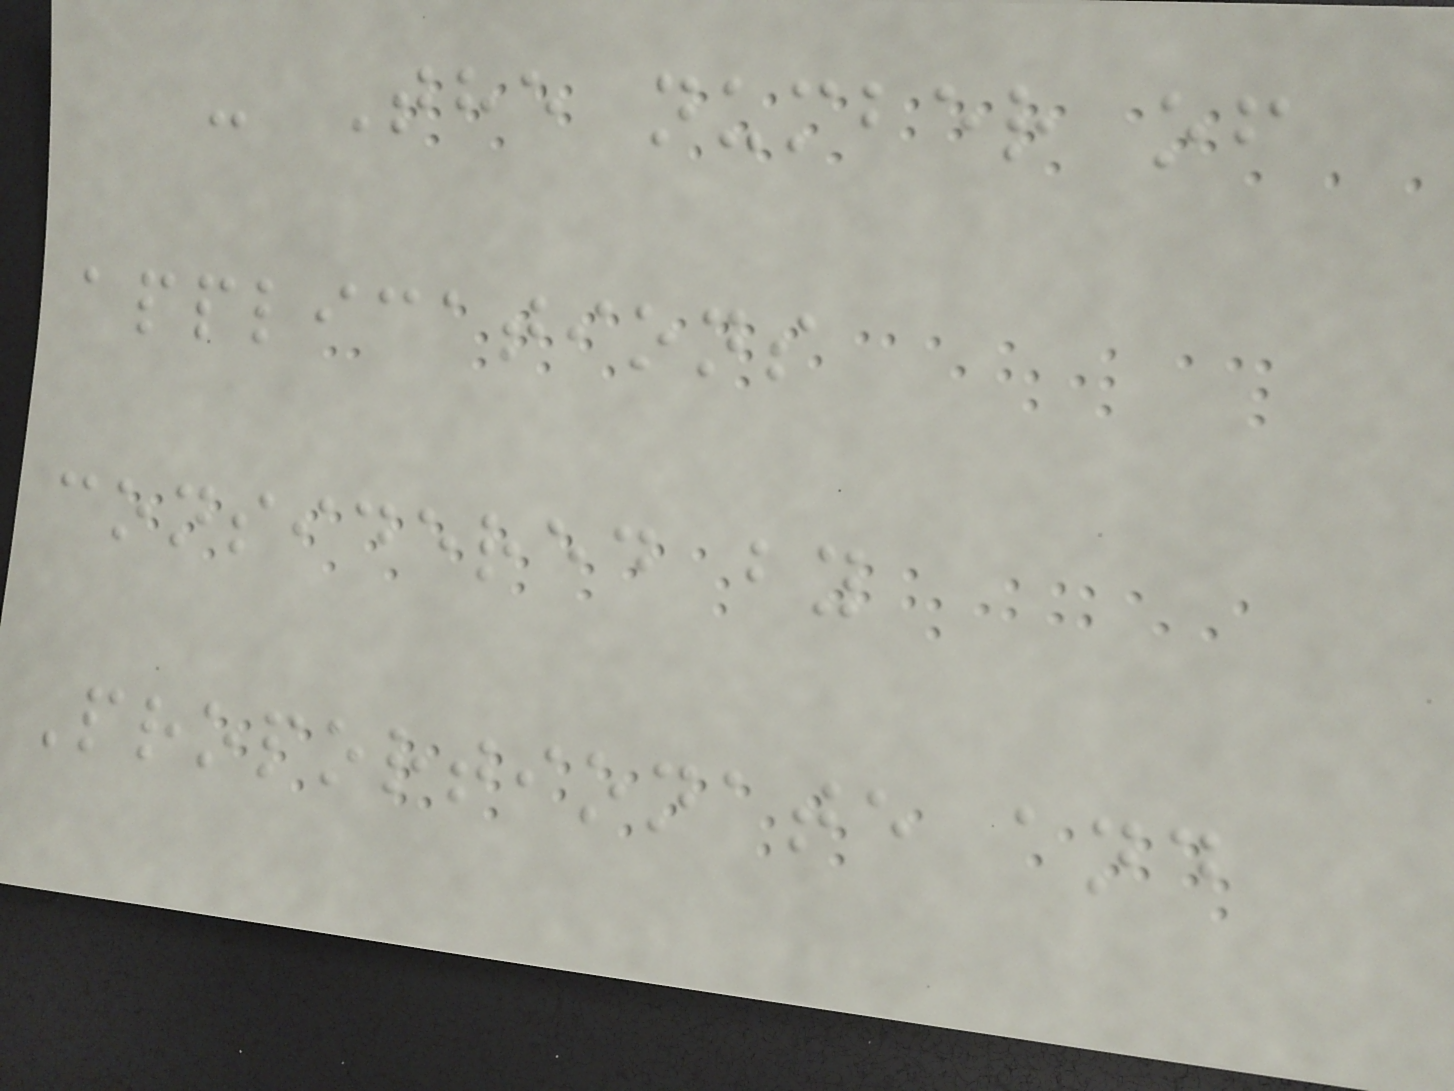- The number of
applications
considered by
Proportionate and
